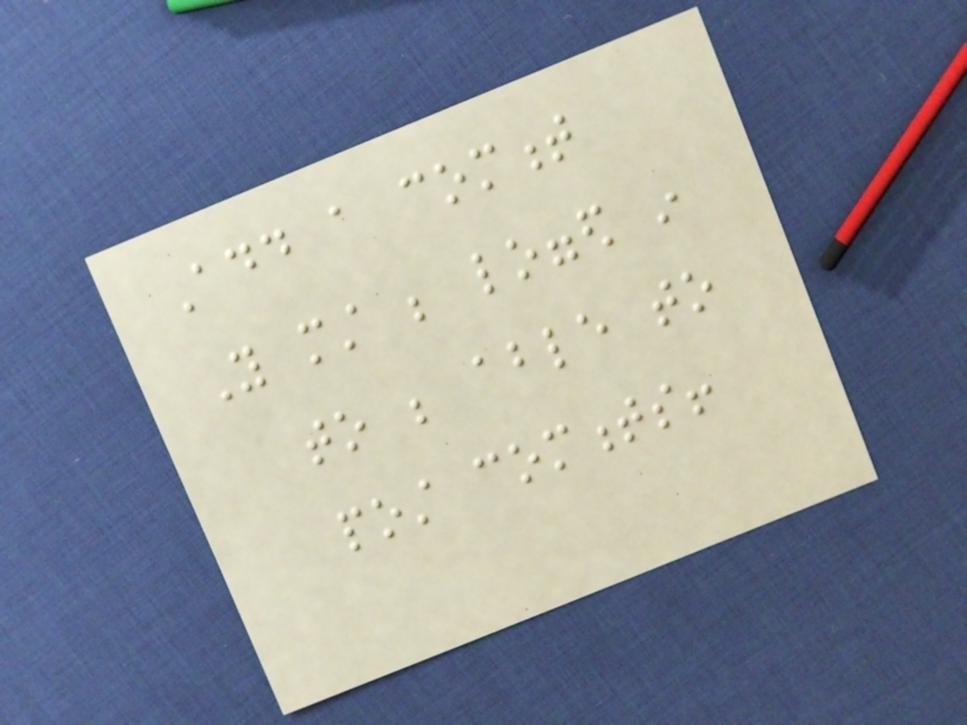Add a comment
You must be logged in
to be able to
post comments!
